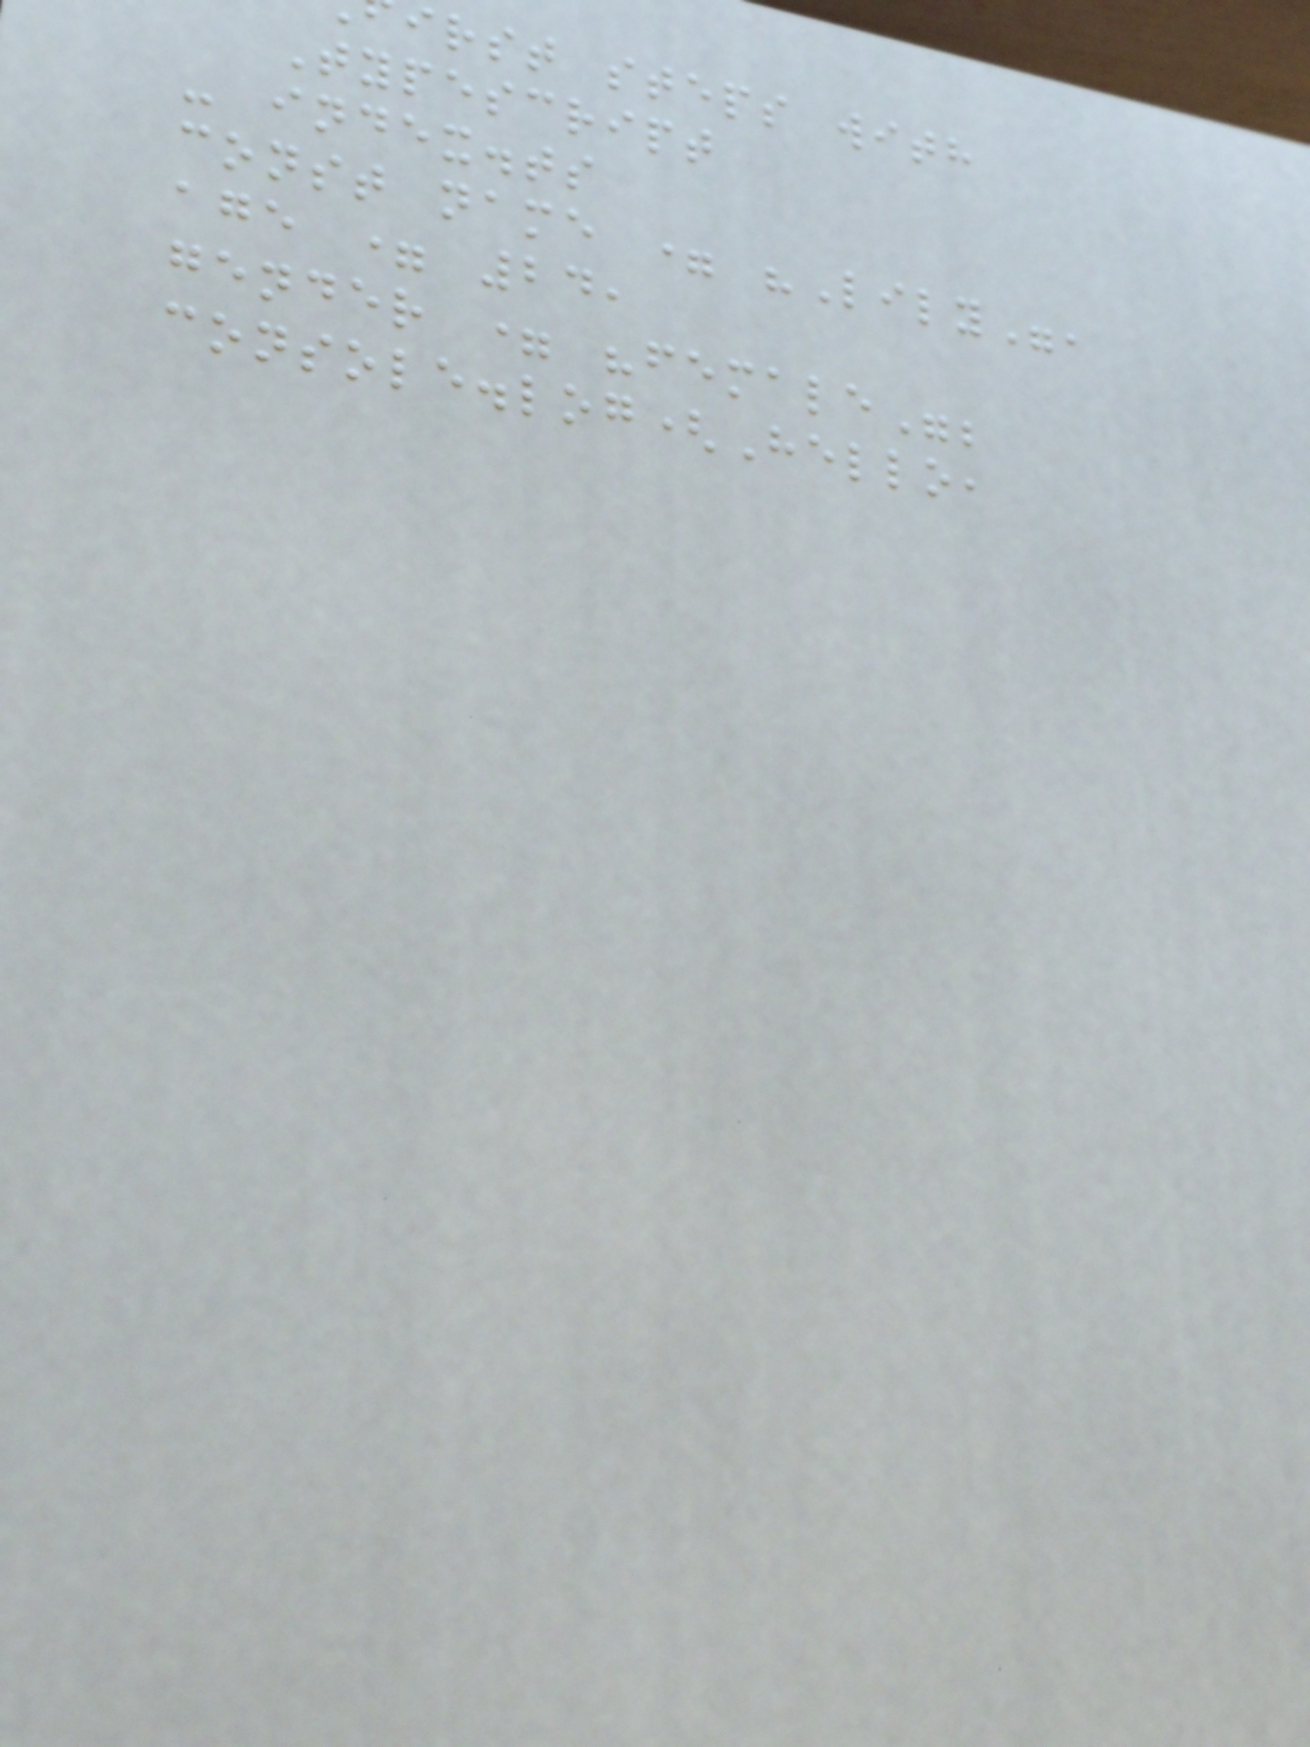irst steps with
Typescript
- index.ts
const name = "Lily",
age = 24,
gender = "female";
console.log(Hello,
